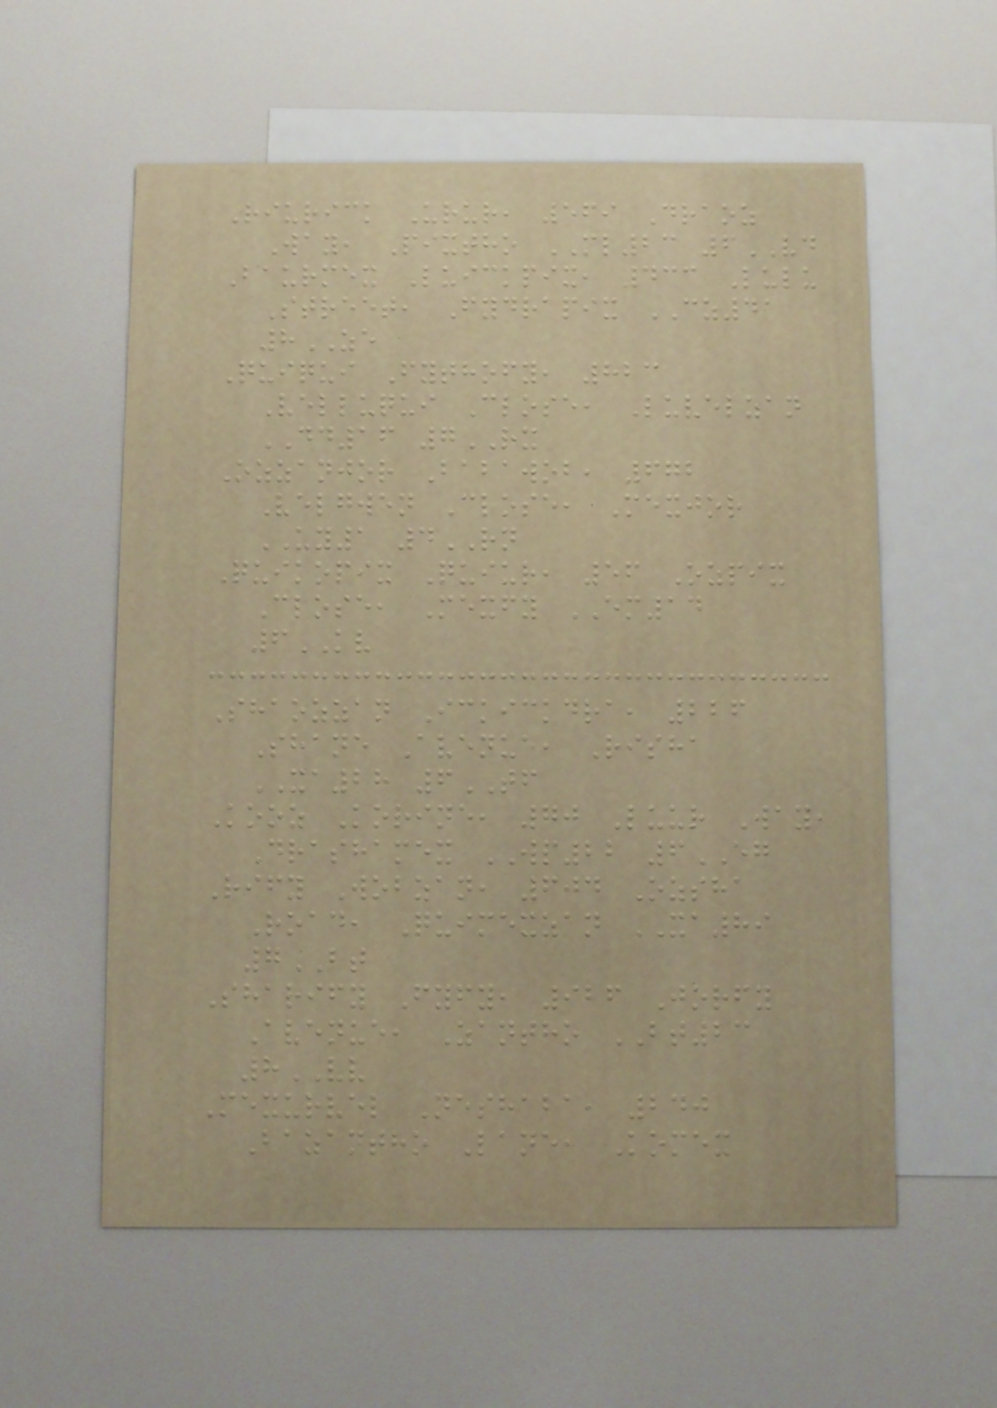Riurick Urur, 569 Draoz
Way, Pixtho ML23 6VD
Baurmex Luickpix, 433 Lulu
Street, Fydrapix CZ41
8ZE
Quiqui Fythofy, 823
Velluqui Close, Luvelzan
DD16 7RX
Ozzanjor Babawob, 672
Velgwen Close, Mexjor
UY1 4RN
Quikopix Quiur, 56 Ozpix
Close, Mexfy EM14
6KV
Shaozzan Ickickdra, 226
Shane Avenue, Risha
XA28 6TF
Kooz Korine, 70 Luur Way,
Drashamex WP22 6EG
Rify Wobzan, 604 Ozsha
Road, Quimexzan XA89
7BT
Sharify Fyfy, 926 Jorfy
Avenue, Zantho BT23
8VV
Mexurvel Neshaba, 240
Bazantho Lane, Komex
